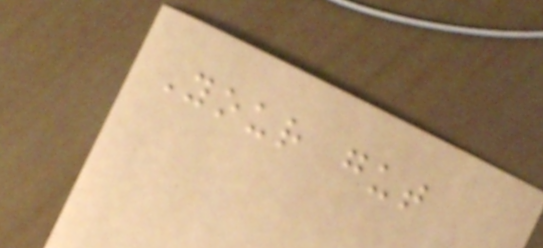Your gut
